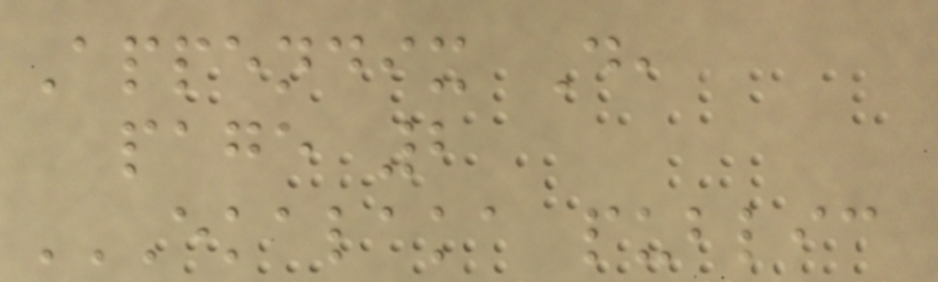Appendix D,
page 2
EKALAKA PUBLIC
